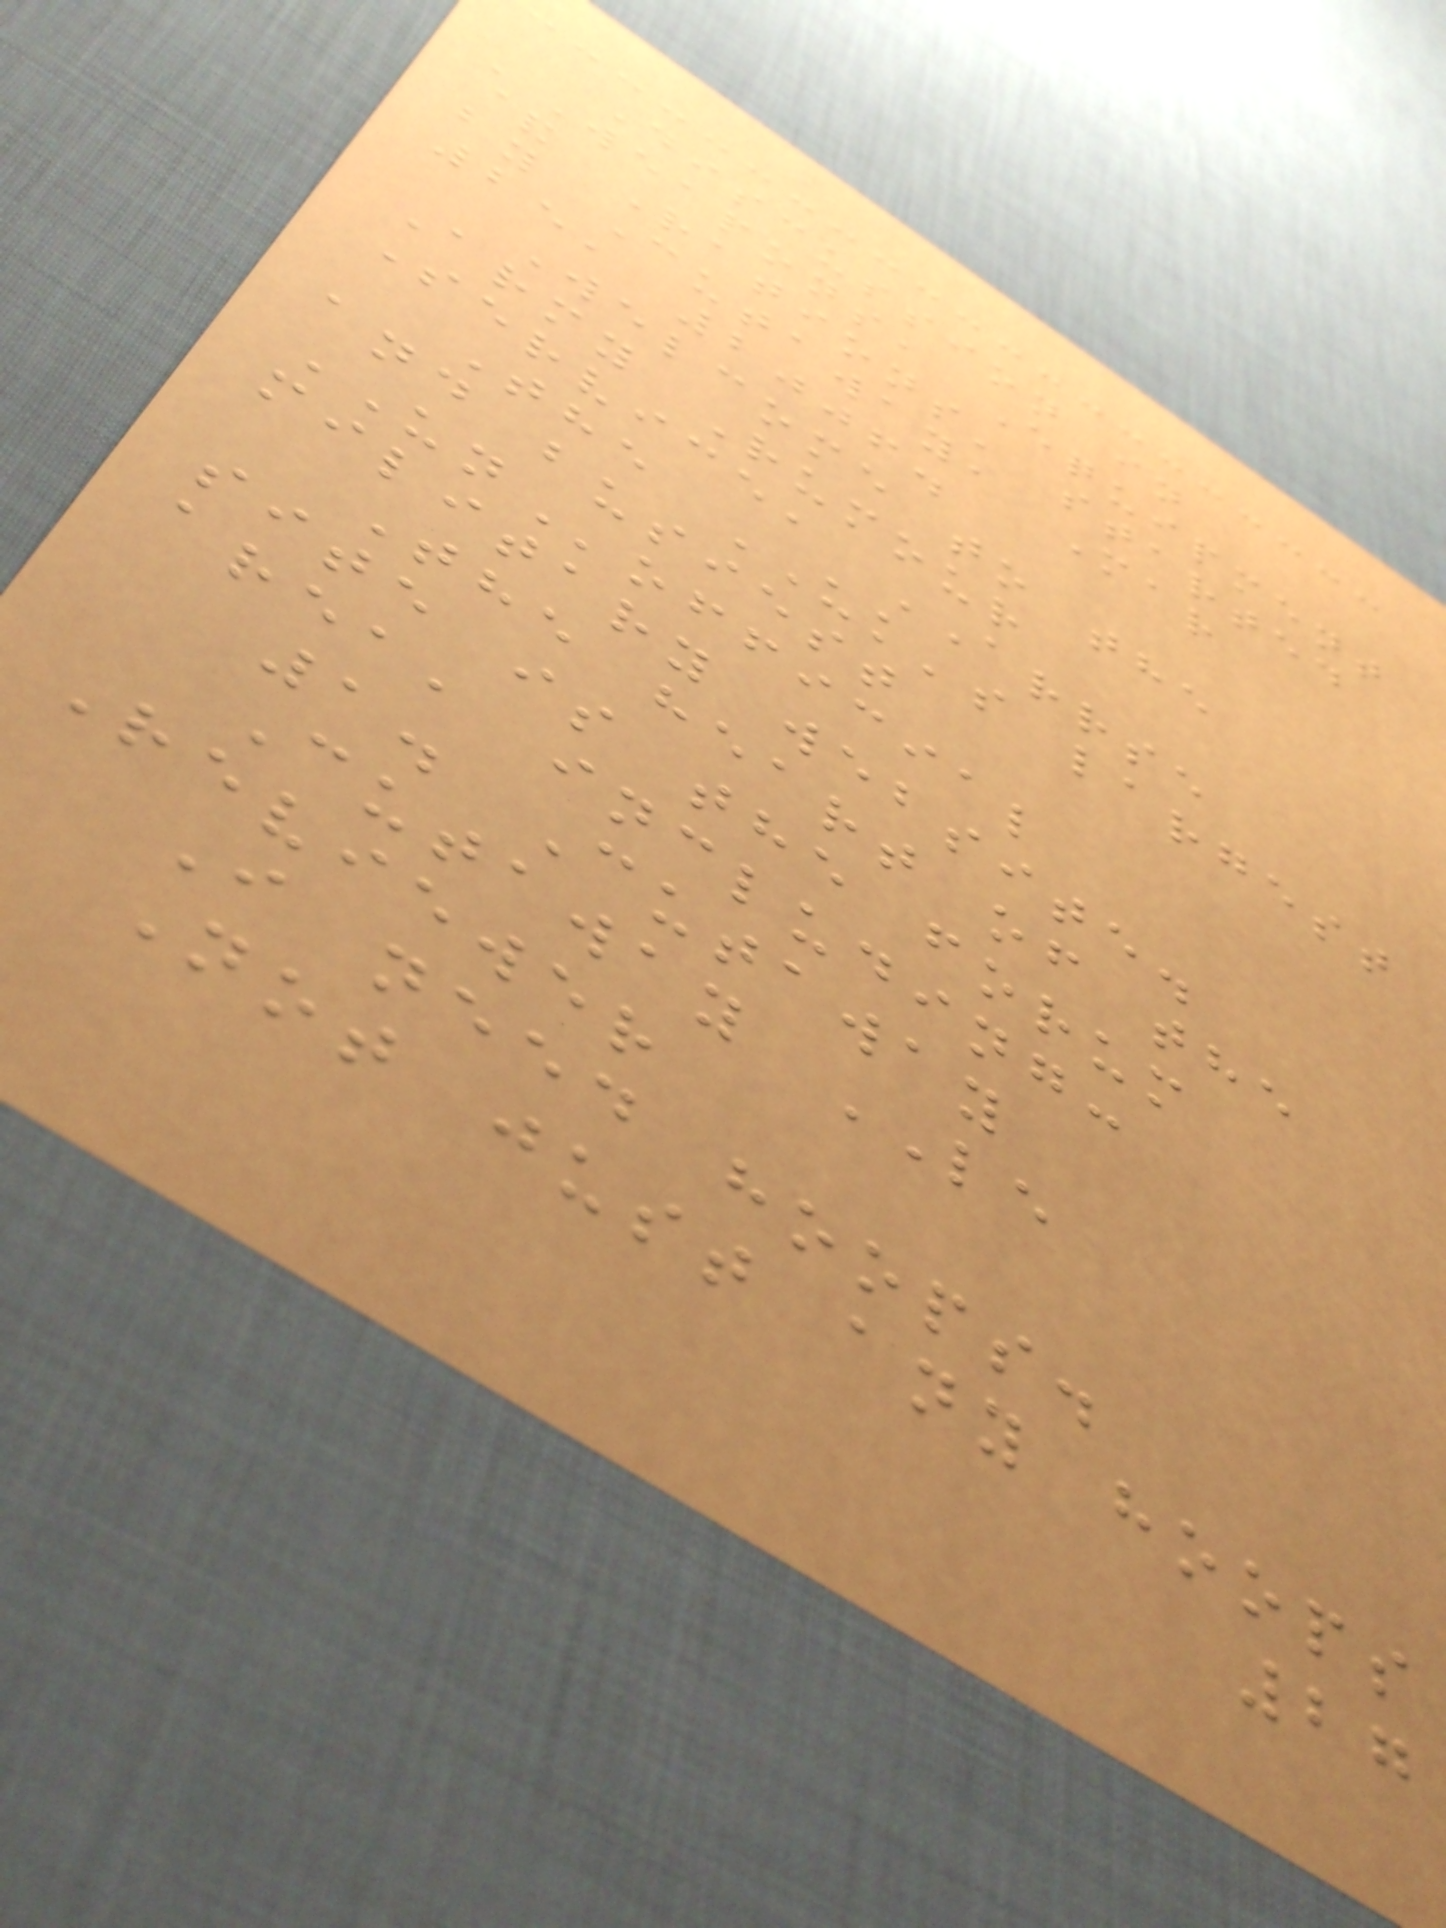Discussion in
'Weapons, Equipment
& Rations' started
by Cutaway, Mar
25, 2006.
Welcome to the
Army Rumour
Service, ARRSE
The UK's largest
and busiest
UNofficial
military website.
The heart of the
site is the forum
area, including:
1. Cutaway
Cutaway LE
Reviewer
I need hoops.
Not just any hoops
27
